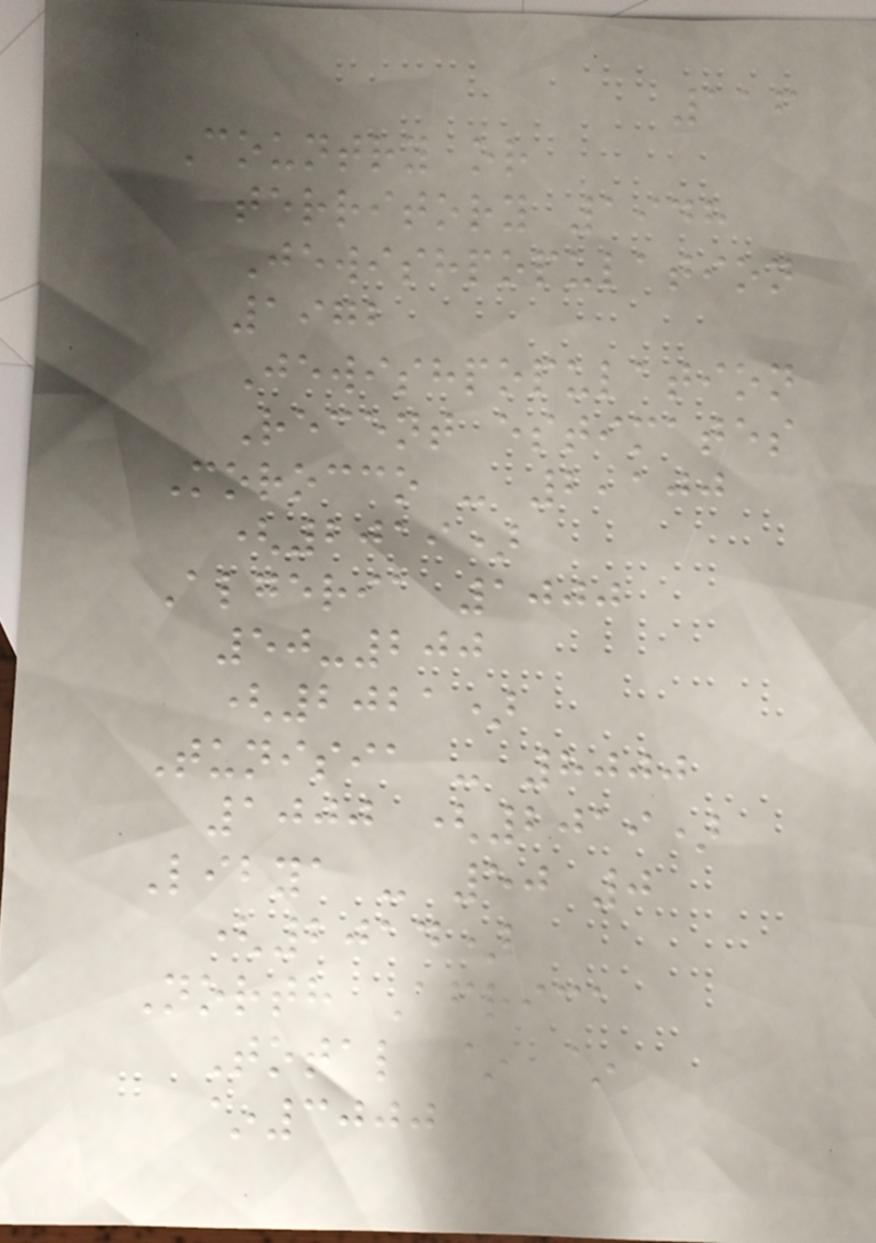116
Country or
territory 1948
Jewishpopulation
1972
Jewishpopulation
Recent estimates
Morocco - 2,100
(2019)
Algeria 1000
50-200
(2021)
Tunisia - 8000
1000 (2019)
Libya - 50 0
(2014)
North Africa
Total ~ ~
~3000
